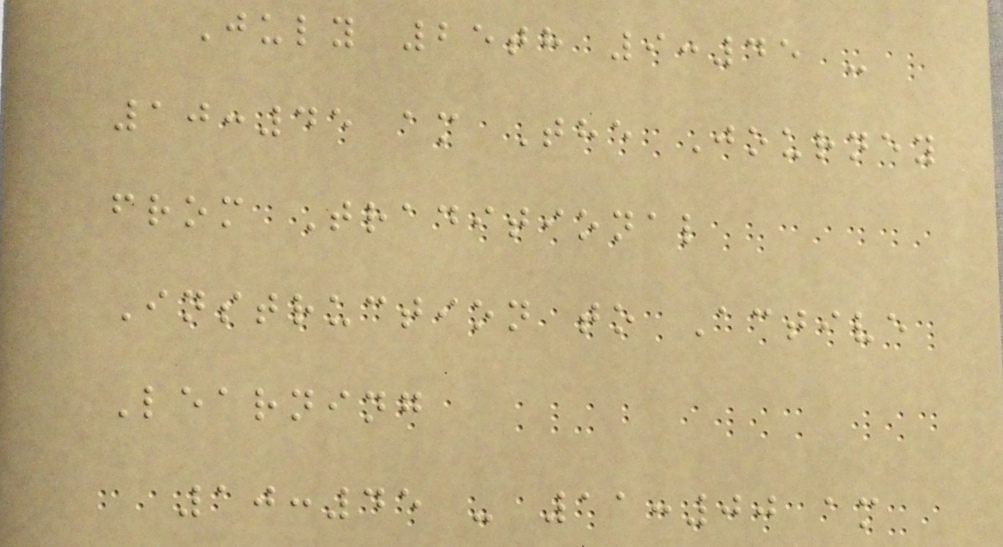July 25th 9:45 -
10:45 am The Journey
from Traditional
Instruction to Active
Learning
10:45 - 11:00 am
